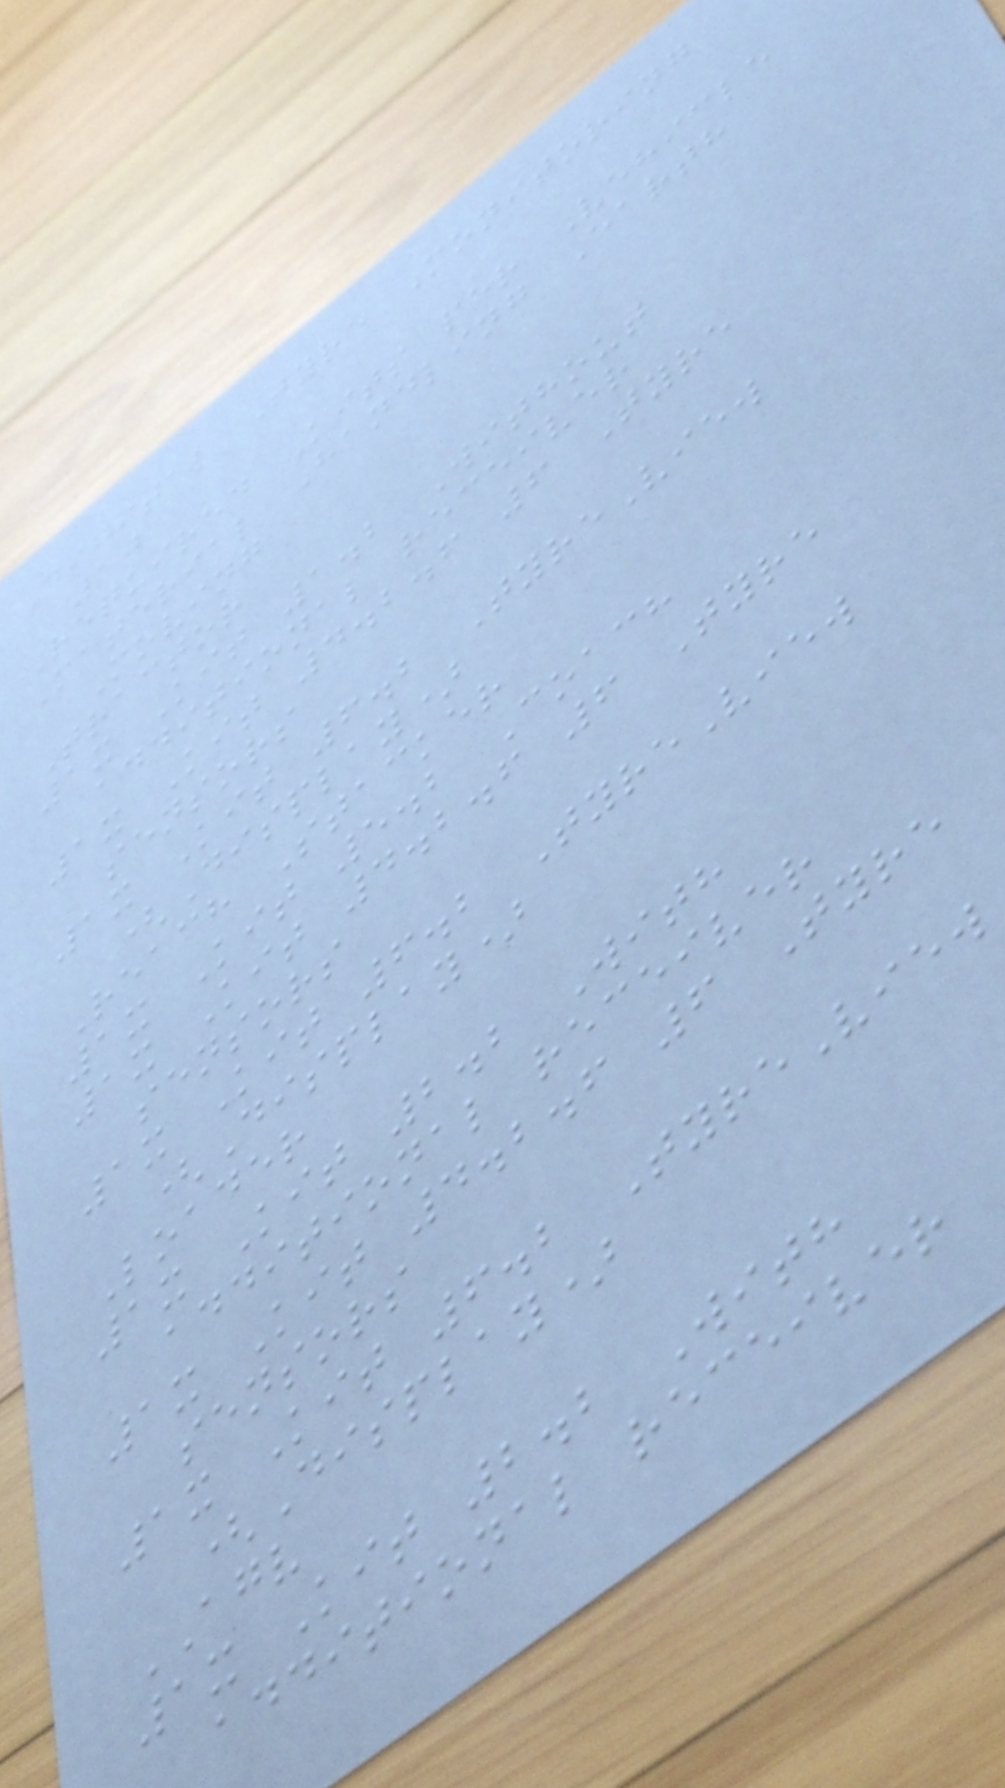Digital Tyre Monitoring
10
Required Kits per Vehicle
Material Handling Earth
Moving
Tractor
1x Kit 1.2 Without
additional receiver
1x Kit 4.2.6 6 Tyre
sensors
1x Kit 6.2 TyreView
(Display)
Reach Stacker
1x Kit 5.2 Coach
1x Kit 4.2.6 6 Tyre
sensors
1x Kit 6.2 TyreView
(Display)
Loader
1x Kit 2.2 With
additional receiver
1x Kit 4.2.6 6 Tyre
sensors
1x Kit 6.2 TyreView
(Display)
AGV
1x Kit 2.2 With
additional receiver
